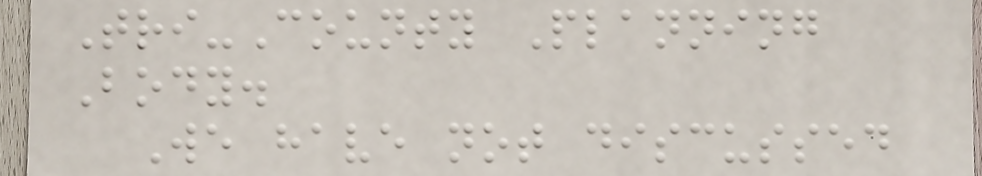Tri-County Planning
Body.
We have not discussed
